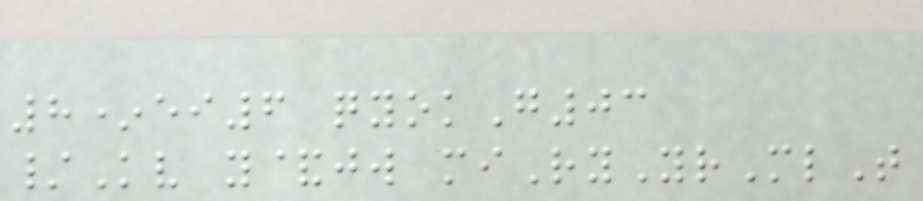8*ei6 qyokG03
/Kv y&jw miRyYrMlT
